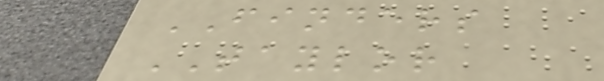FINDERS
TAYLOR
